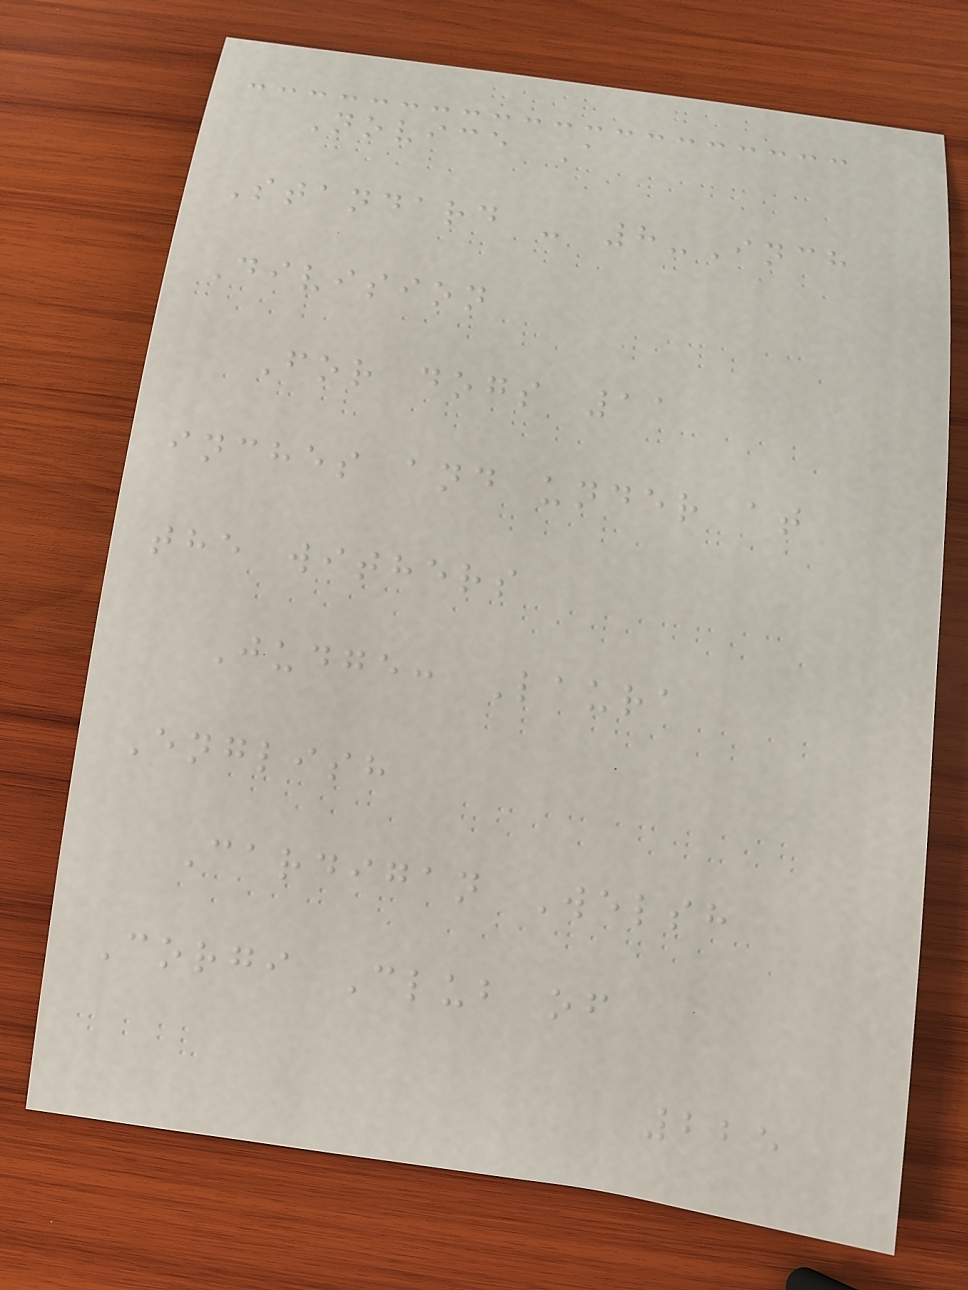Novice A
Standard - 8-Inch
Division
For dogs 11
inches and under at
the withers
Judge: Laura
English
Cardigan Welsh
Corgi Club of
225
